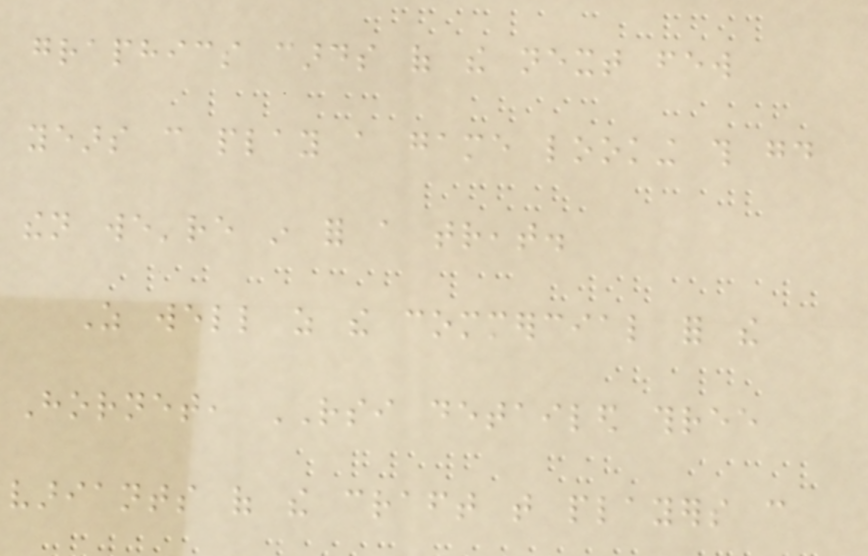graphics cards of the next few
years can play a game looking this good
then we're in for a treat.
As well as the commercial for the
Hornet, RSI detailed three
variants of the craft that players can
